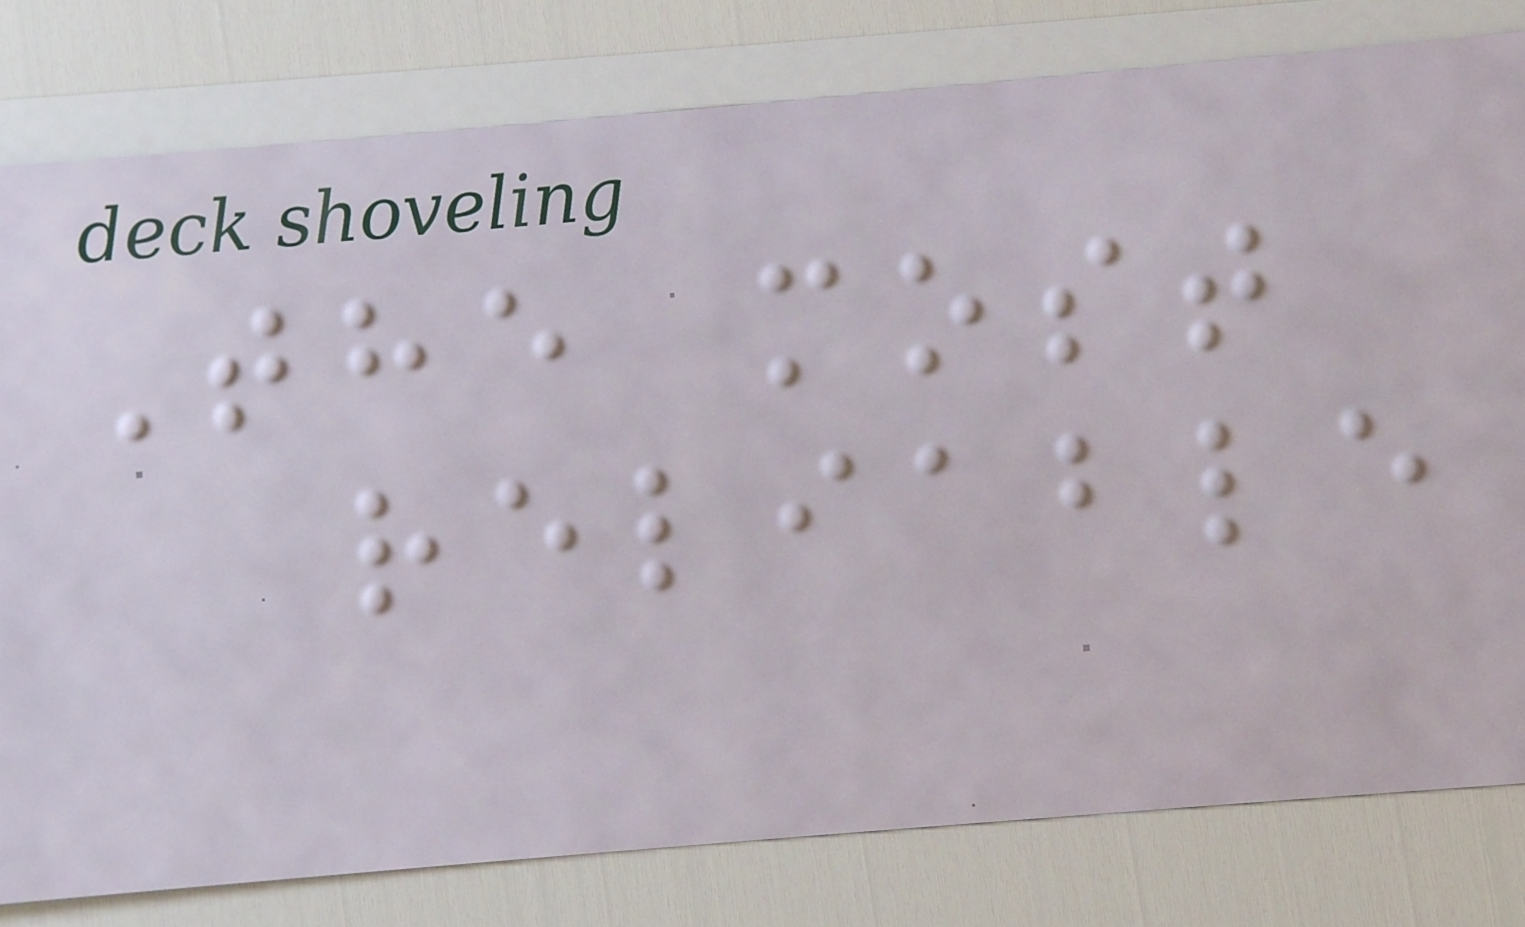The most
reliable
